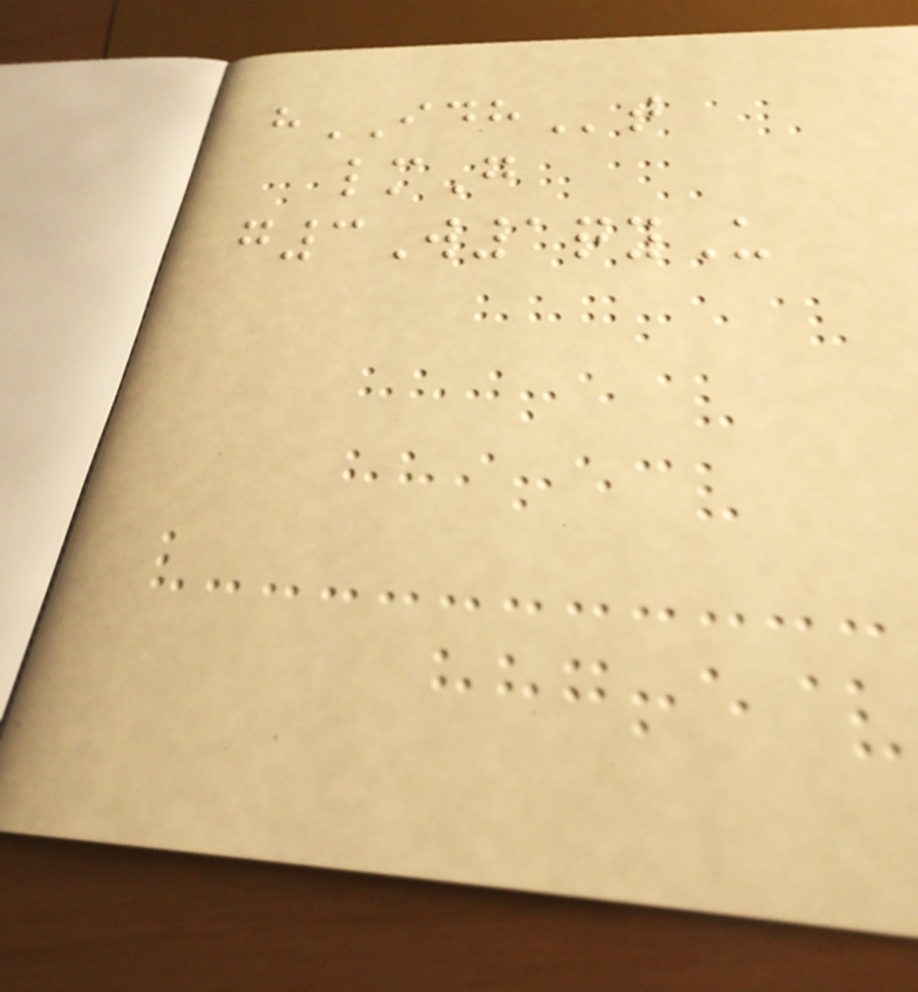hIDHt
lmG
g3W1qyU
